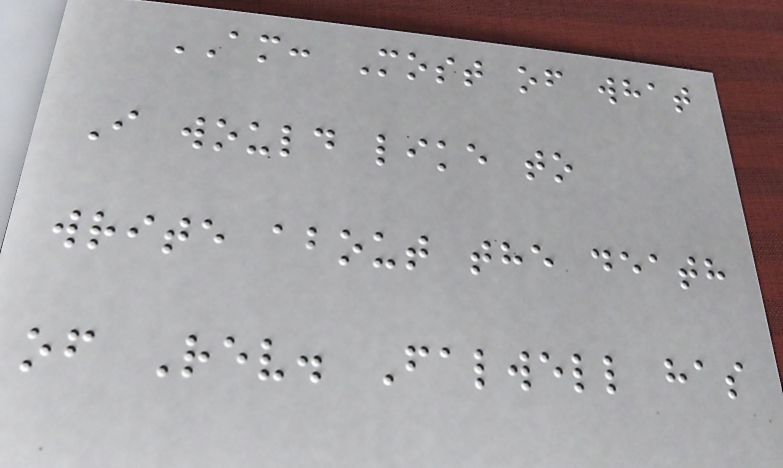AM: Most of what
I would like to
write about the death
of Rev. Falwell has
